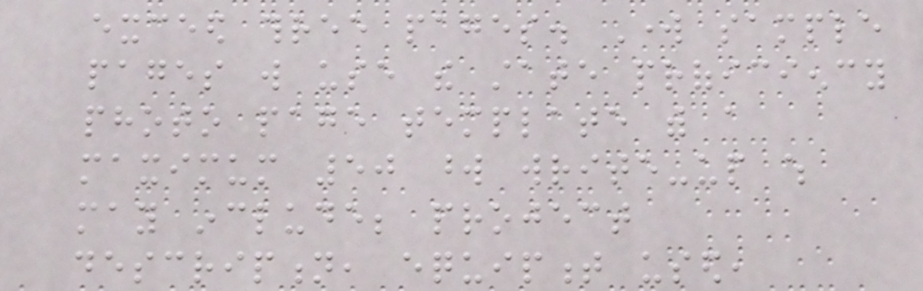exceed three pages. Work sample
pages will use the state proficiency
photo page template with a
maximum 50 word write-up which
may include; project
description, equipment used,
